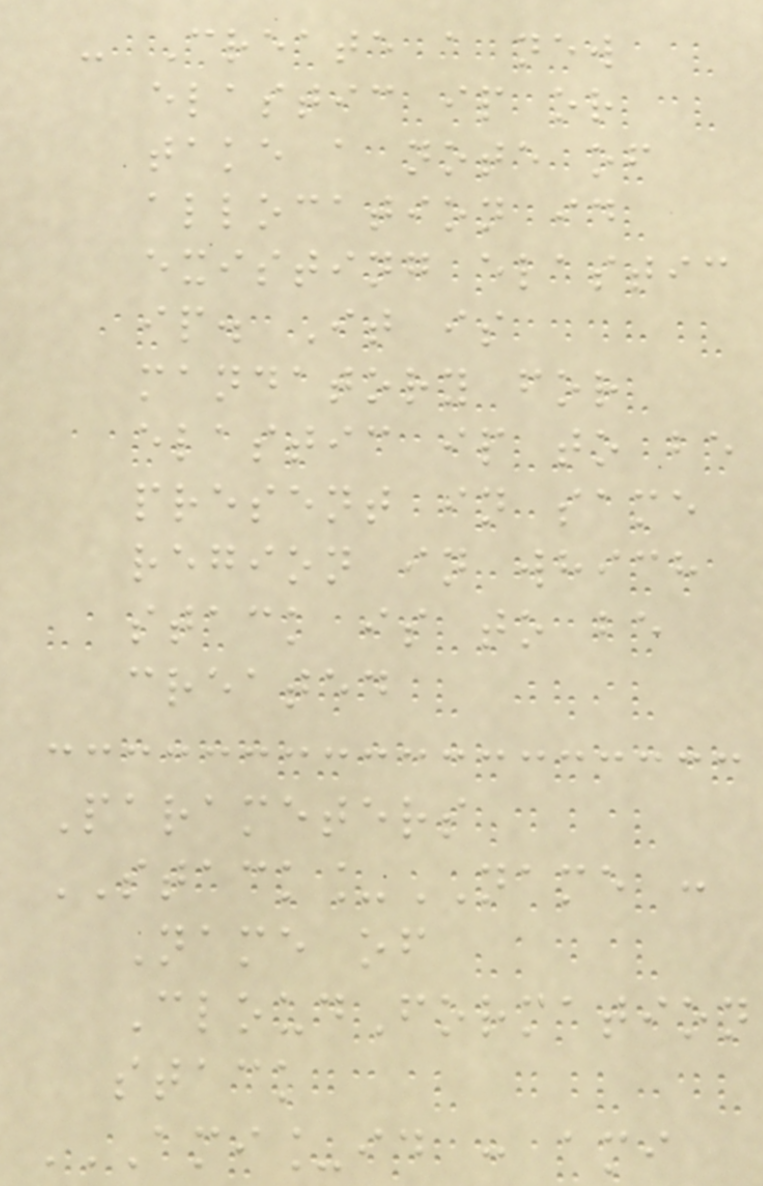- Create a new
elastic ip or
take a note of
allocation id
existing elastic
ip. It is
mandatory for
elastic ip to be
present in same
region in which
stack is to be
created
Parameters
STACK_NAME :
Name of
CloudFormation
stack
AMI_ID : AMI
